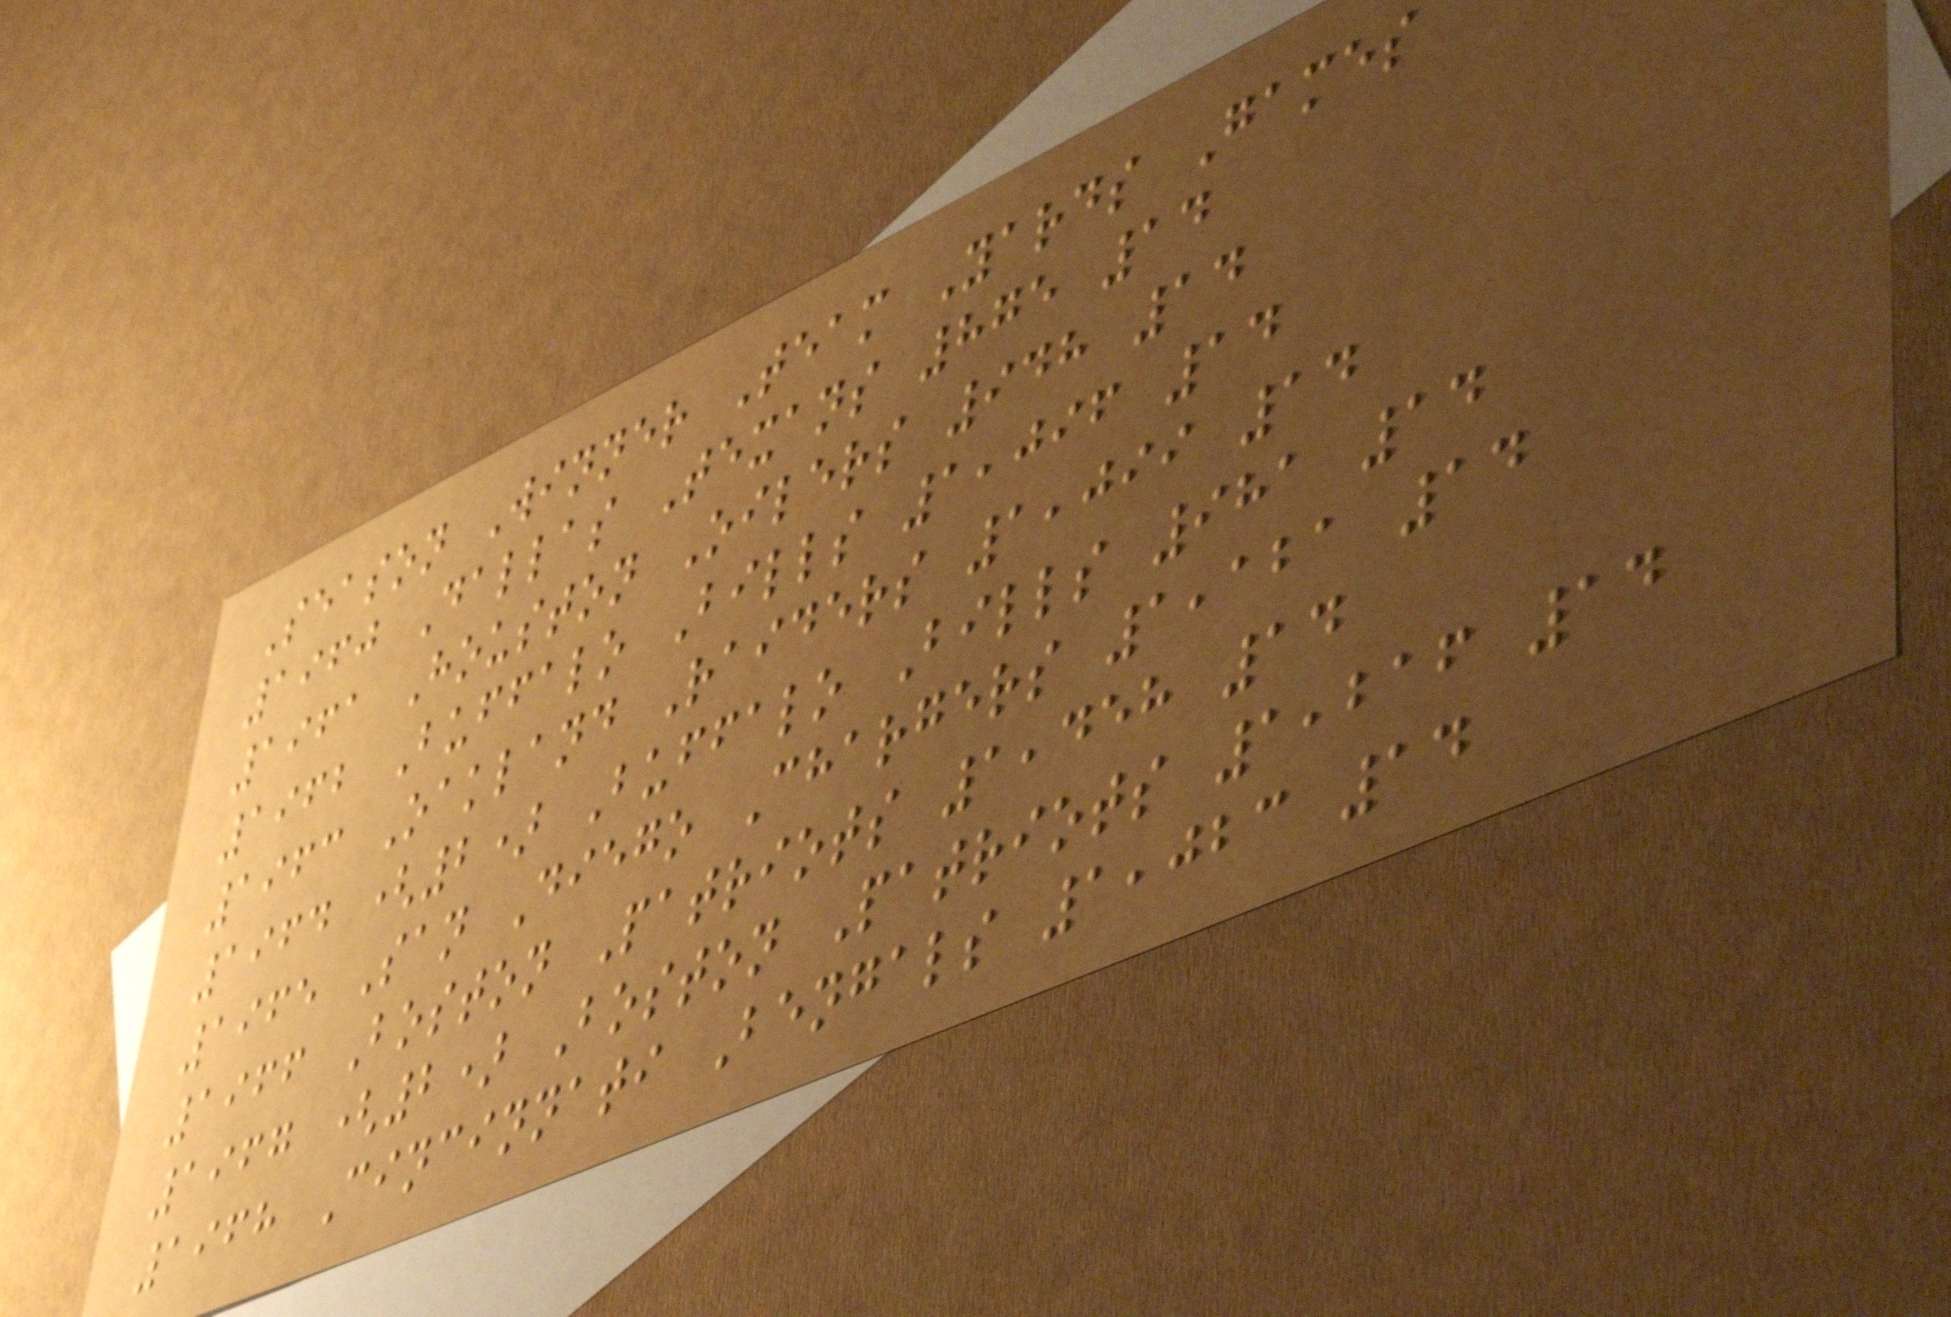Season Winner Team Yards Games
1960 Dallas Texans 875 14
1961 Houston Oilers 948 14
1962 Buffalo Bills 1,096 14
1963 Oakland Raiders 1,099 14
1964 (2) Buffalo Bills 981 14
1965 San Diego Chargers 1,121 14
1966 Boston Patriots 1,458 14
1967 (2) Boston Patriots 1,216 14
1968 Cincinnati Bengals 1,023 14
